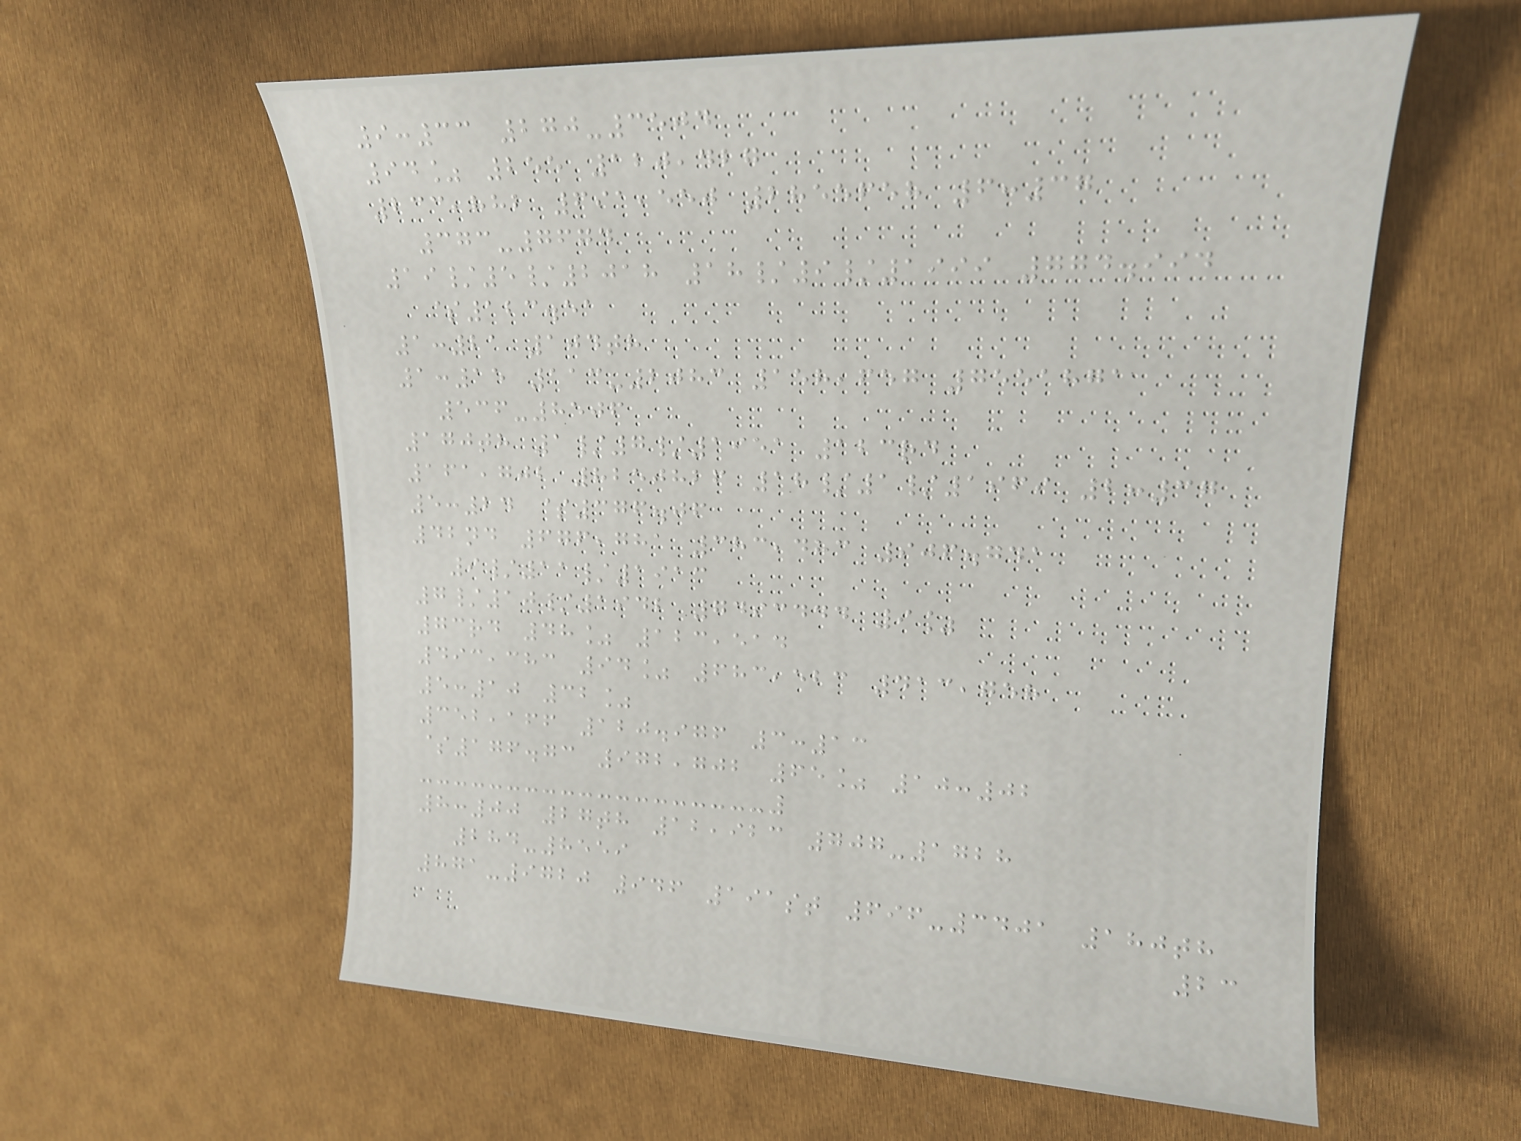9:33 270-3504
94% 255 120,427
233,882 691,550 2855658 6:37
373-7674
19/5/2018 18/9/1999 774.994
$123.51
1:21 104th
1:15 113-2083 158,657 7551871
536-8506
170th 1/7/1951 123rd
161,702 8250826 18/1/1969 2:37
5:24 $376.06
42nd 676,781 383,483 906.741
9/11/1913
7/10/1942 7493444 9%
73rd 48% 123,514
493,383 94% 683,523 413,758
5:10 32%
352,166 120.976 3:13
$176.73 972,702 65% 10:02
8:00 27th 12,923 707-1728
284-8559
871-9720 946 191st 696-3401 180th
23
